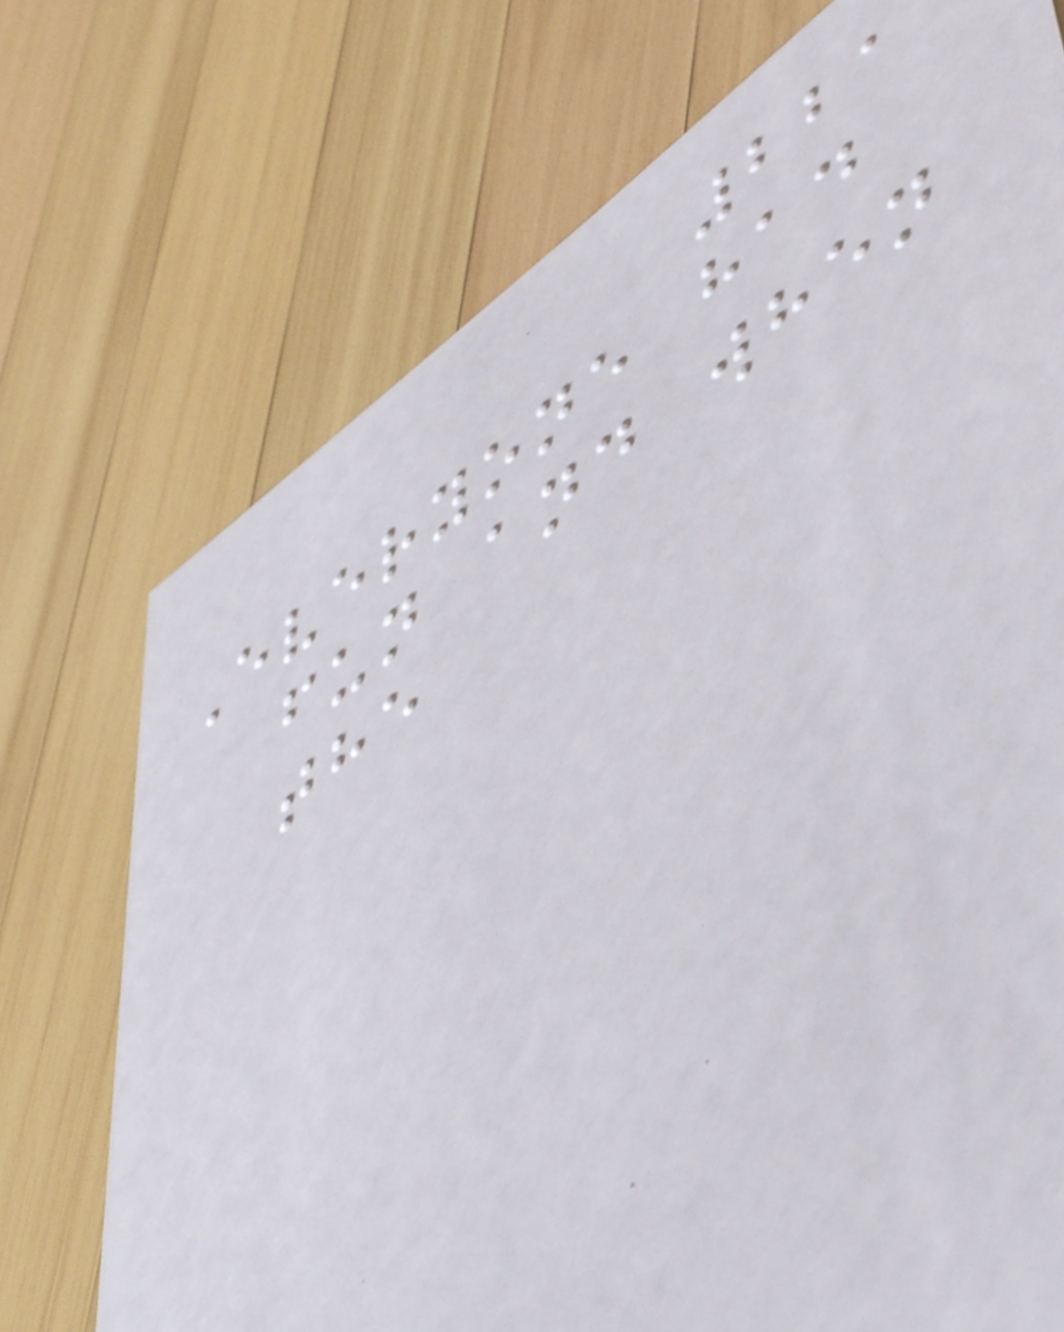221
Everyone had
fun and when
the
